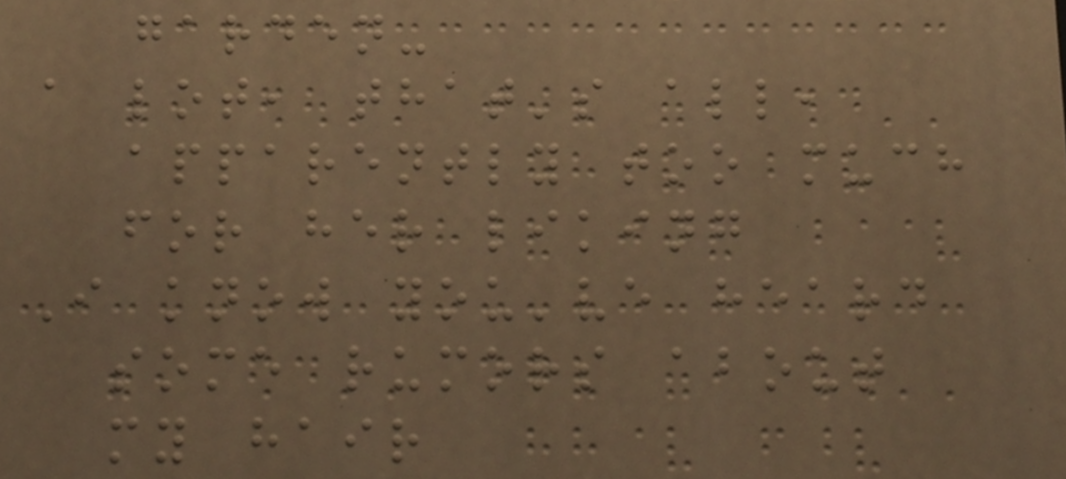garden-
a lot, that's all,
apparently too much
for her liking
I know you've heard
some rumors about
my hair
